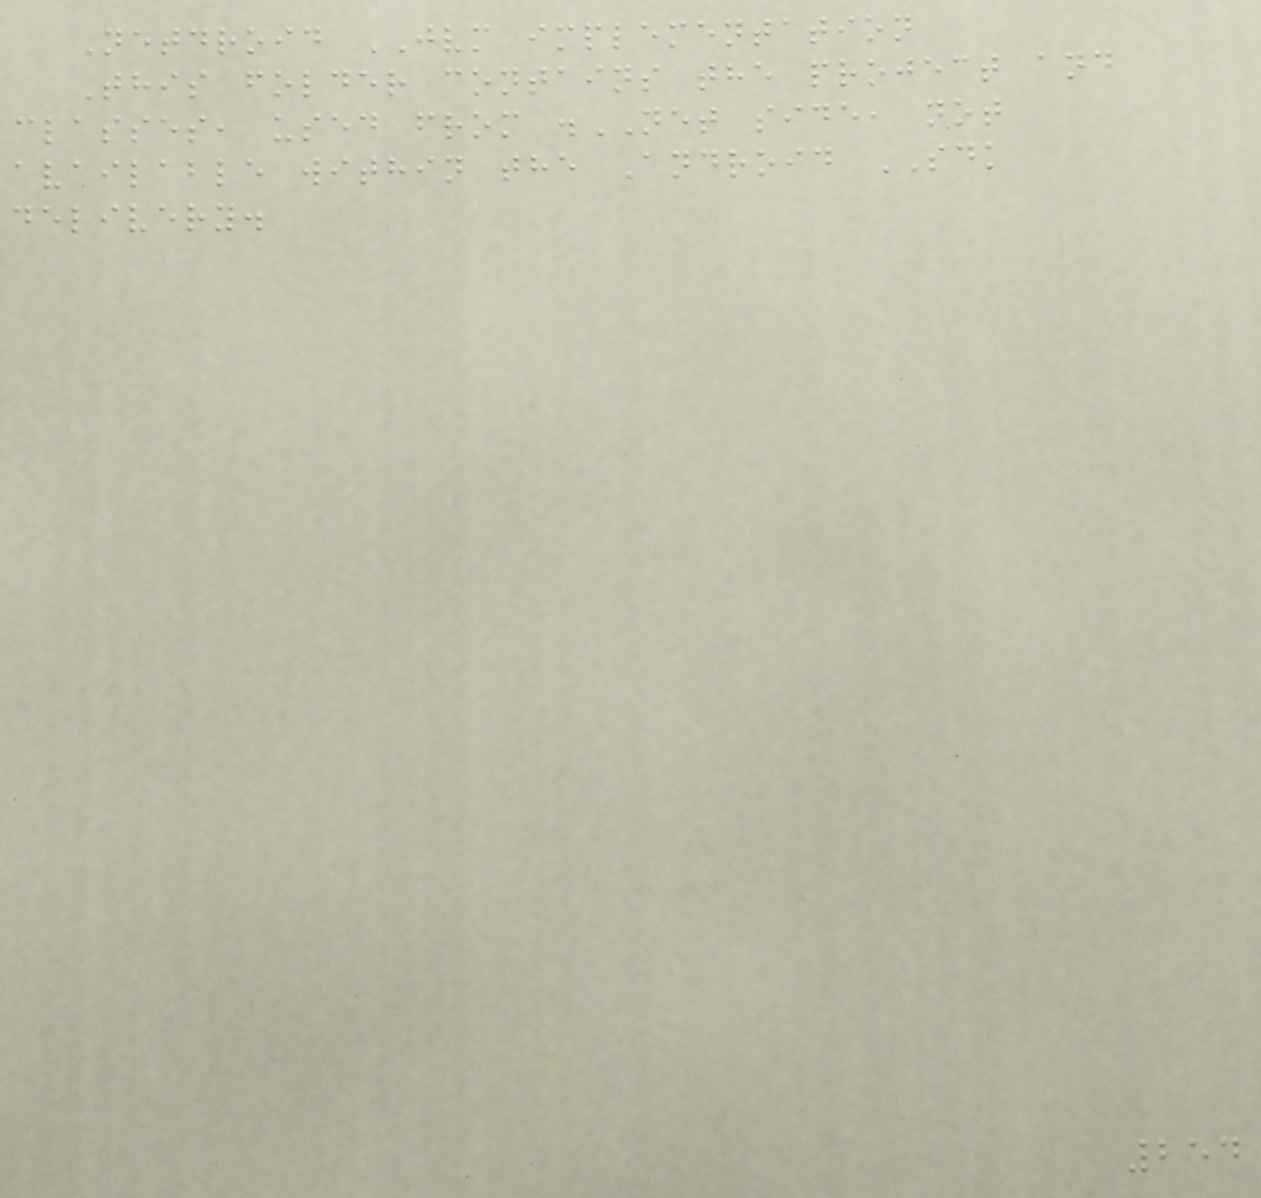Netdroid JVM implementation
This folder contains the project and
classes, used from .NET side, not
available within the Android SDK
delivery.
254
